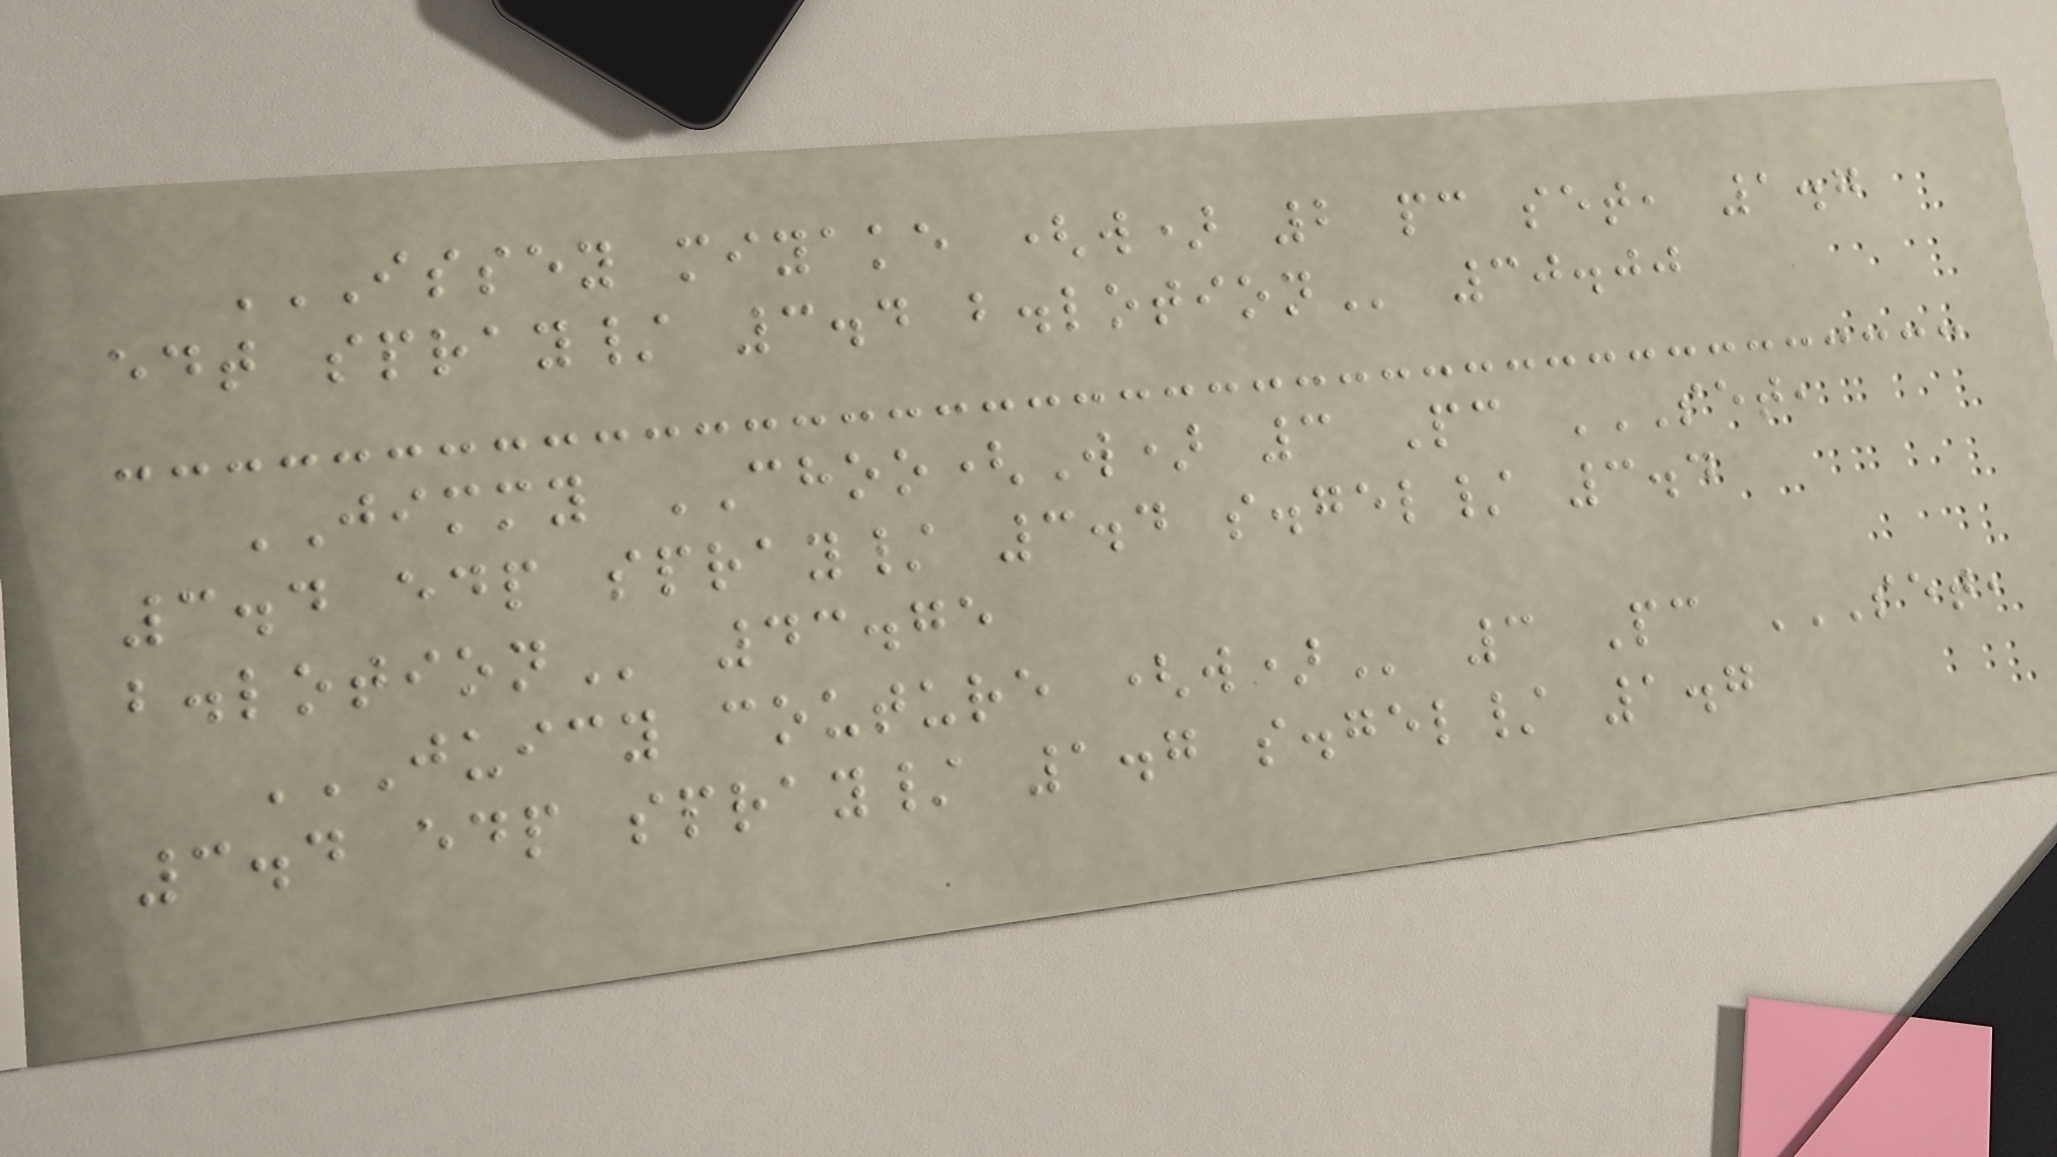ISSEY MIYAKE (W) 2 PC SET, 1.7
EDT SPRAY/ 3.4 B.LOTION 30.00
JIMMY CHOO(W) 3 Pc SET,
3.4 EDP SPRAY/ 3.4 S.GEL/ 3.4
B.LOTION 43.75
JUICY COUTURE (W) 3 Pc SET,
3.4 EDP SPRAY/ 1.7 S.GEL/ 1.7
